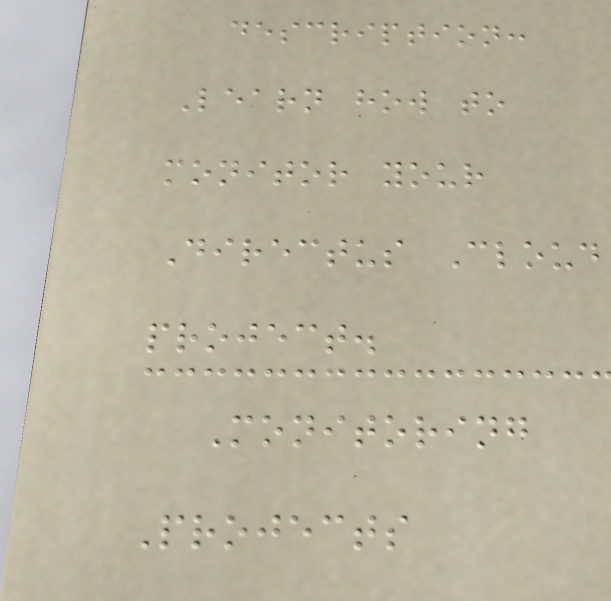description:
Learn how to
monitor your
Directus Cloud
project.
Monitoring
Projects
